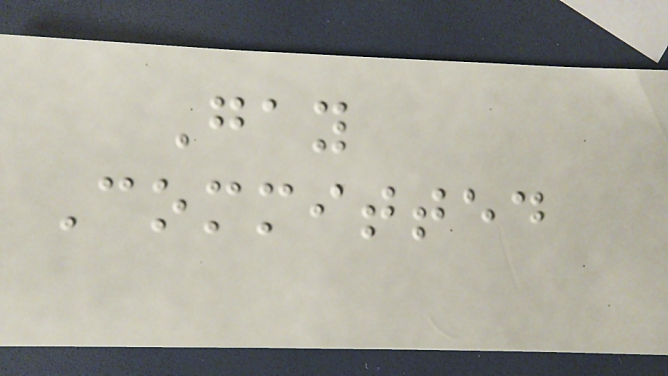Gay
Committed
